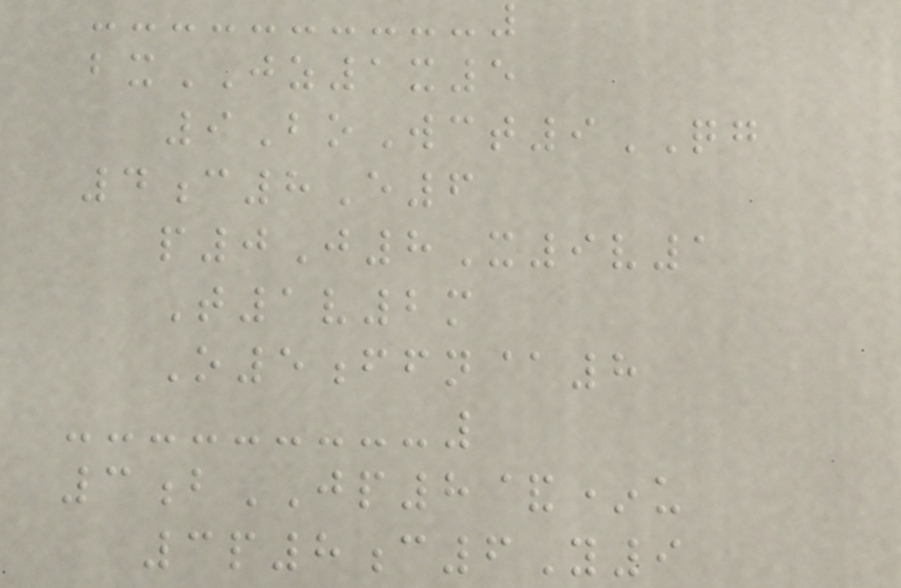bxJZ1x5
9BoWct9QG
4c8E6
p0J8X9v1
T1v2m
O5ffn@8
3bJP8&*u
3p8c6Y9
